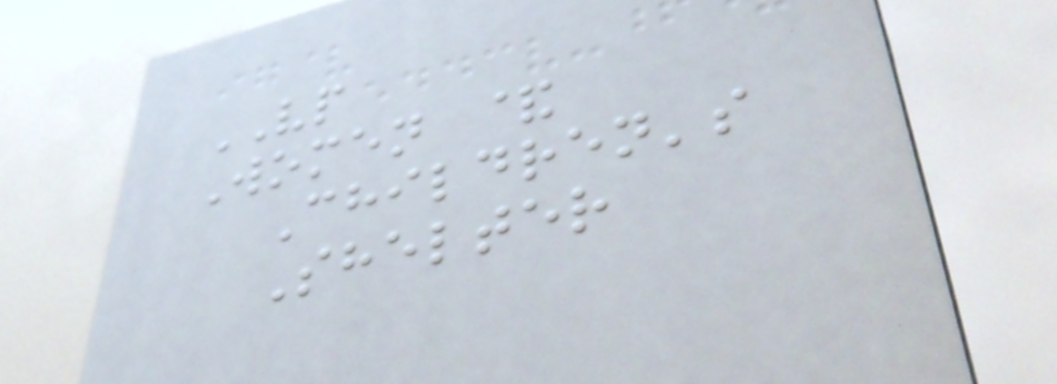VP
Women &
Children's
Shelter
